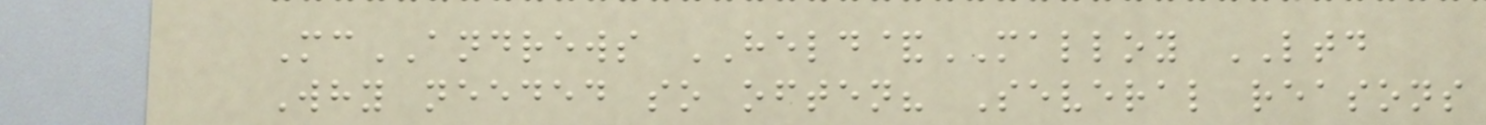McANDREWS HELD&MALLOY LTD
Why needed so often? Several reasons
